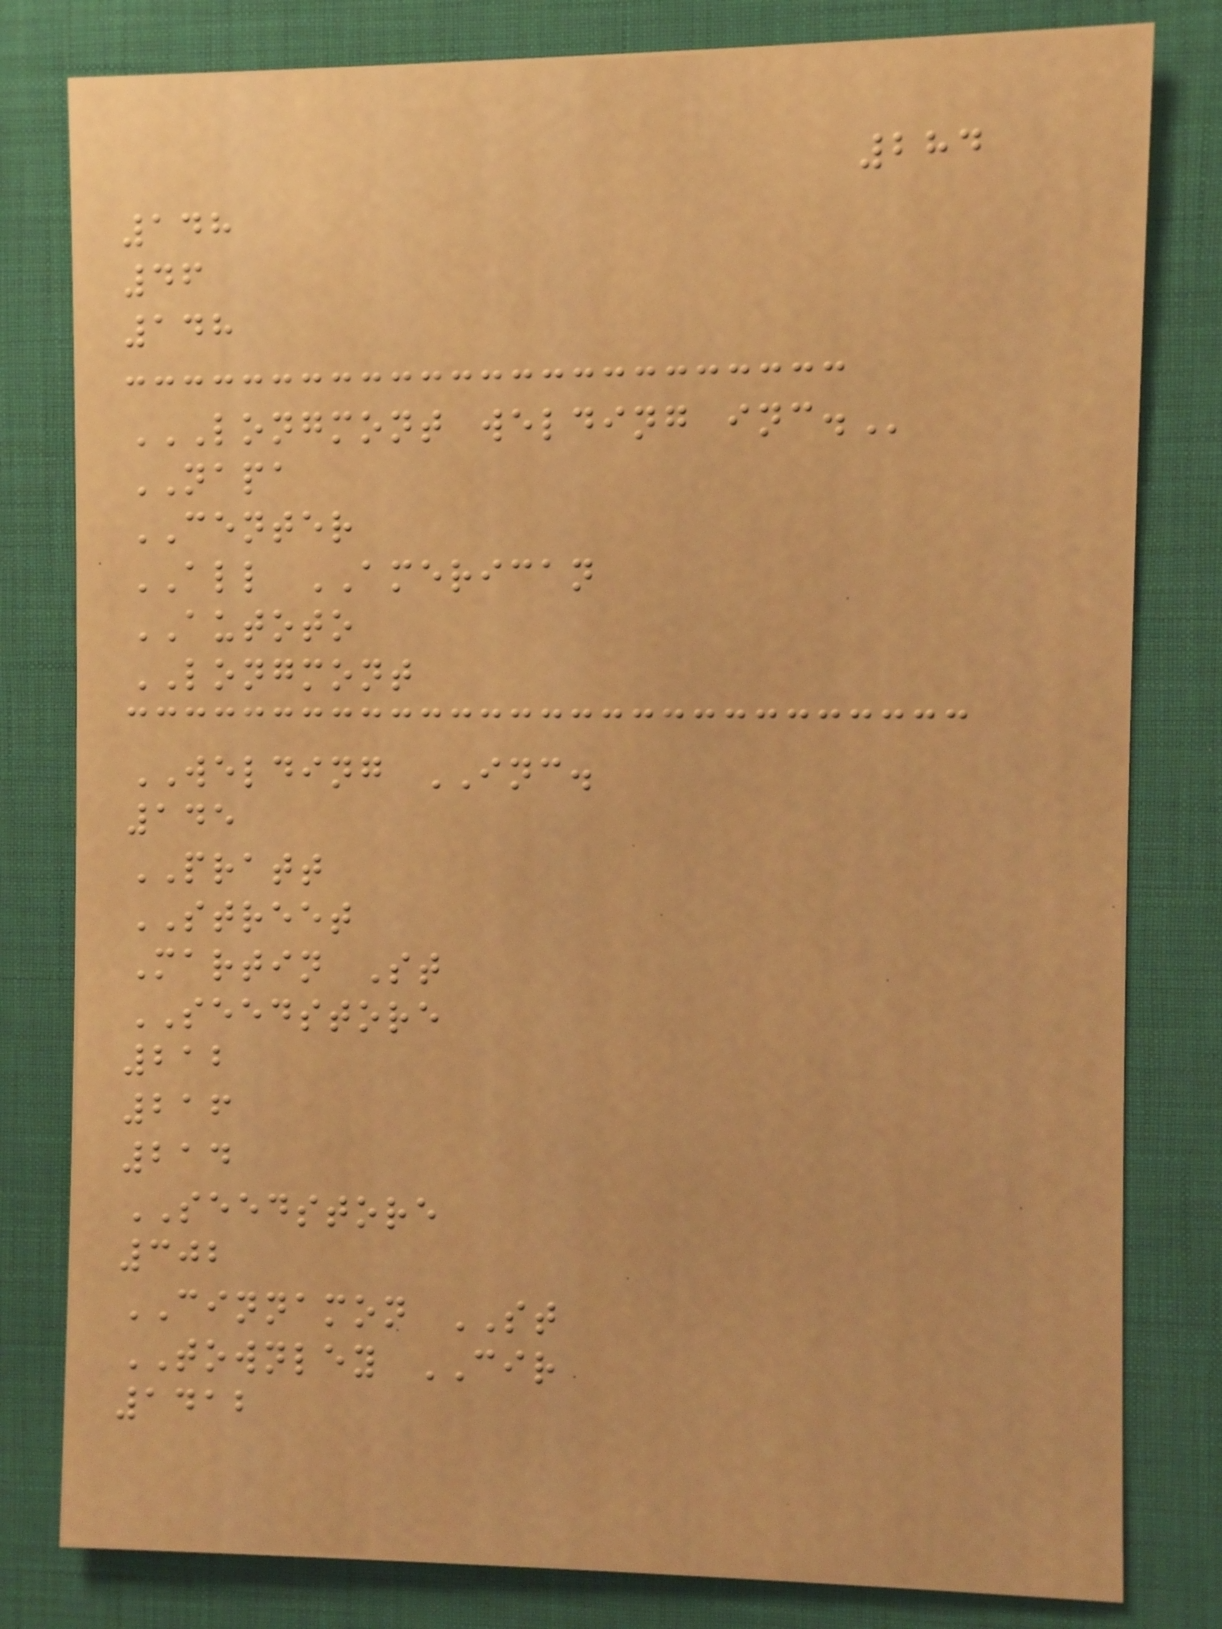284
148
46
148
LONGMONT WELDING INC.
NAPA
CENTER
ALL AMERICAN
AUTOTO
LONGMONT
WELDING INC.
145
PRATT
STREET
Martin St
SEEDSTORE
212
216
214
SEEDSTORE
302
CINNAMON ST
TOWNLEY CIR
1412
